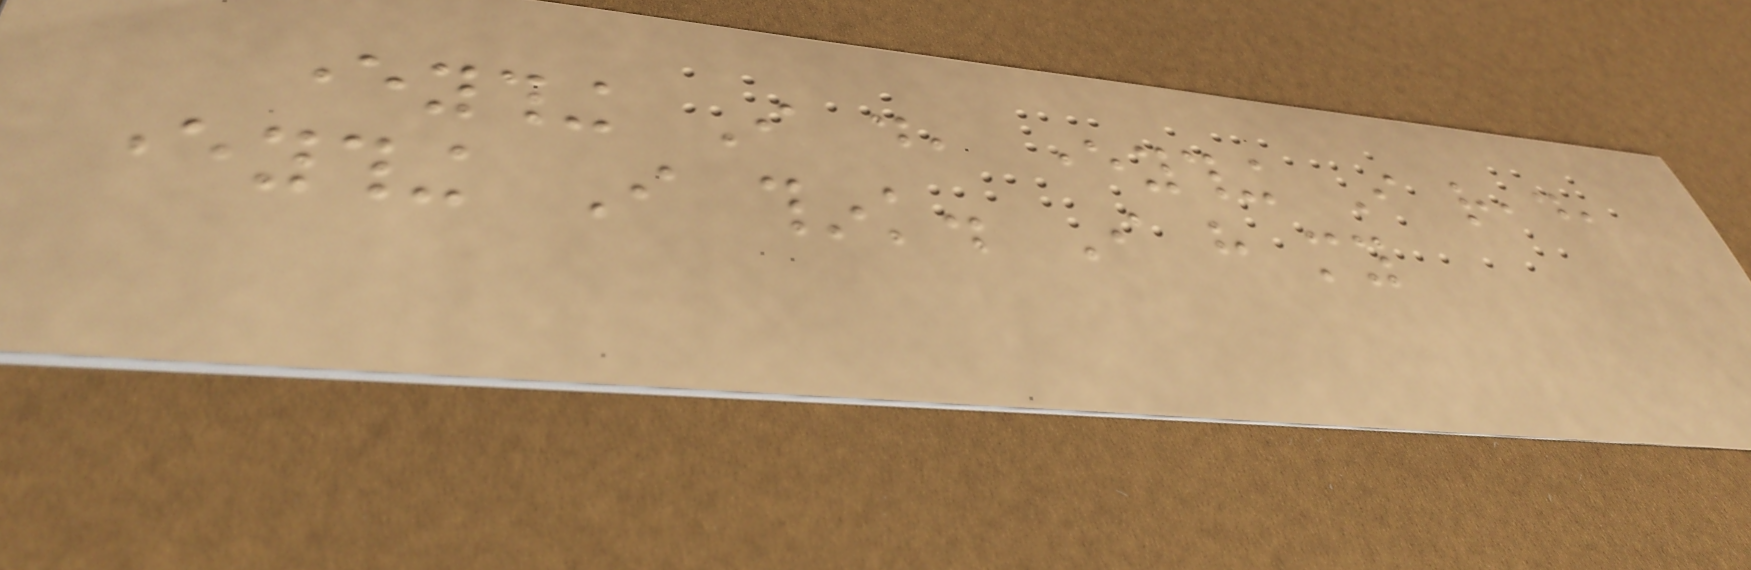everything I do, everything I read,
everything I think. I have my
